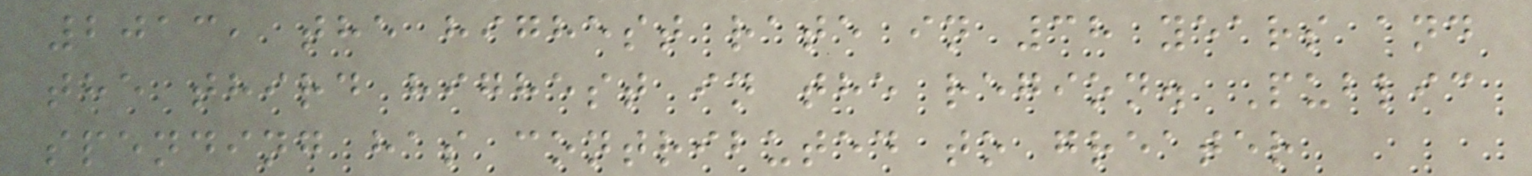2013, the highest rate in 38 years and
the third highest in the region. Public
spending has contributed to greater
